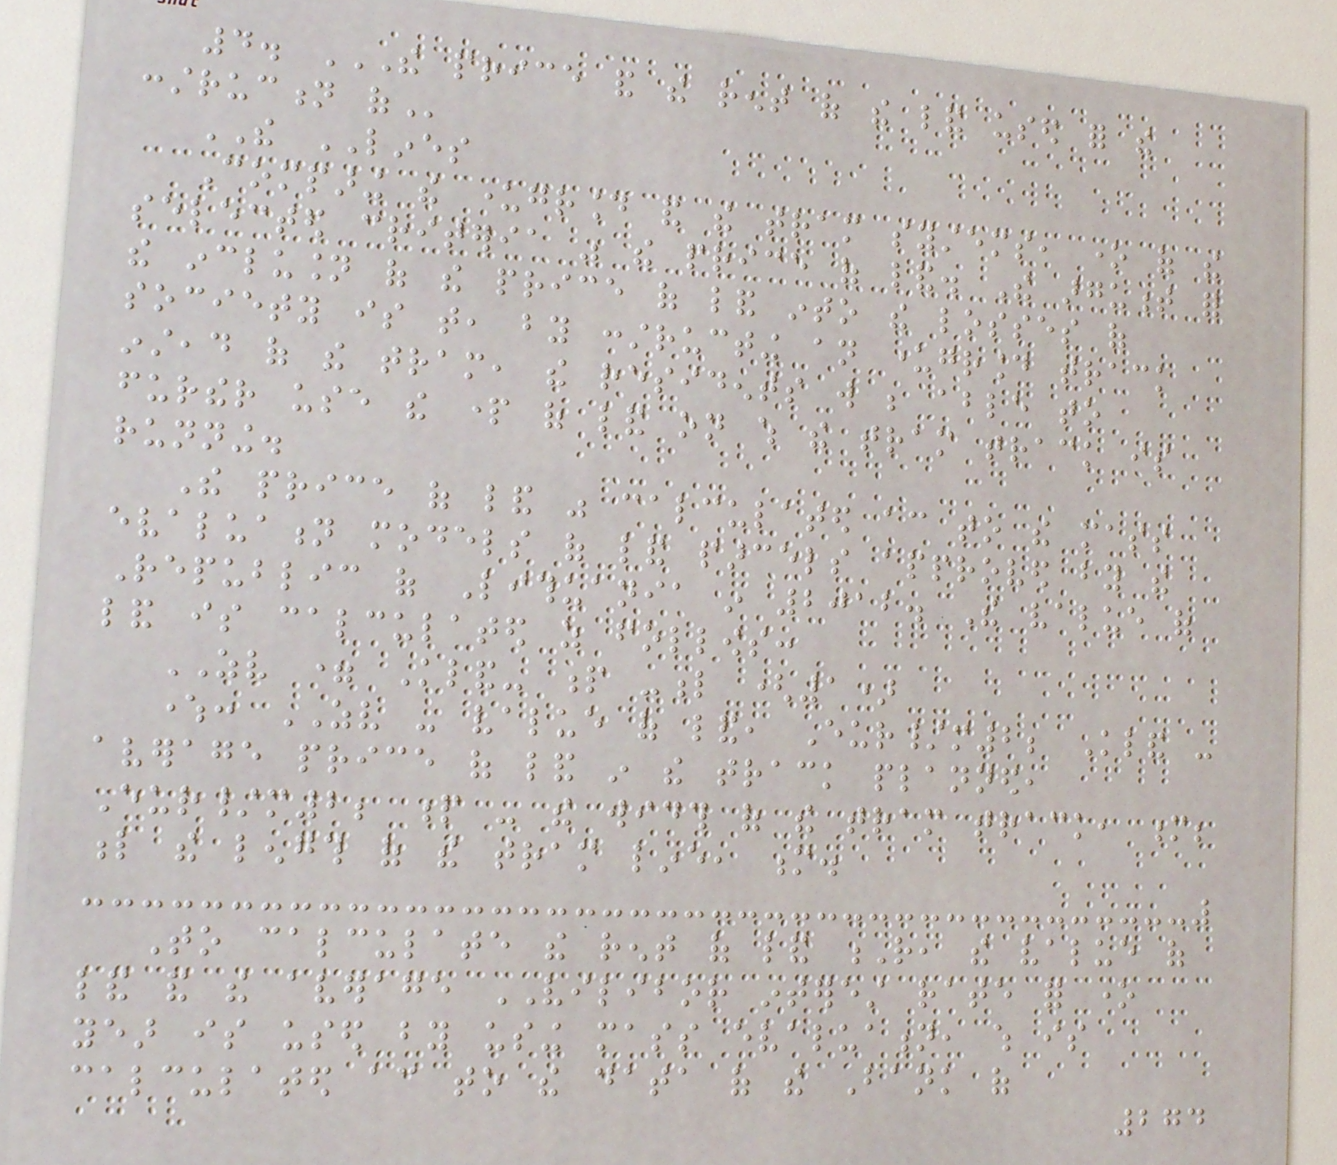4. THE PRICE AND THE RENT OF THE LAND USED FOR THE
CONSTRUCTION OF
THE LINES
Comparing the underground and the tram systems, one of the
selected criteria was the price of land. The argument for
the inclusion of the price of land into the losses of
society is that, by constructing an underground track
instead of the tram, the residents will be able to
further use the part of land on which the tram track is
running.
The price of land was calculated according to the mass
evaluation models of land parcels approved by the
Republic of Lithuania in 2012. The value of
land is calculated as follows:
ZV = Kland- p -l (1)
where: ZV - value of land, Eur/m2; Kland -
average price of land in the track planned,
Eur/m2; p - the width of the tram track, m;
l the length of the tram line, m.
To calculate the rent of land R, the value of
land and the average VILIBOR interest rate for one
year is used by using mass evaluation, which is
calculated according to the data of the Bank of
274
